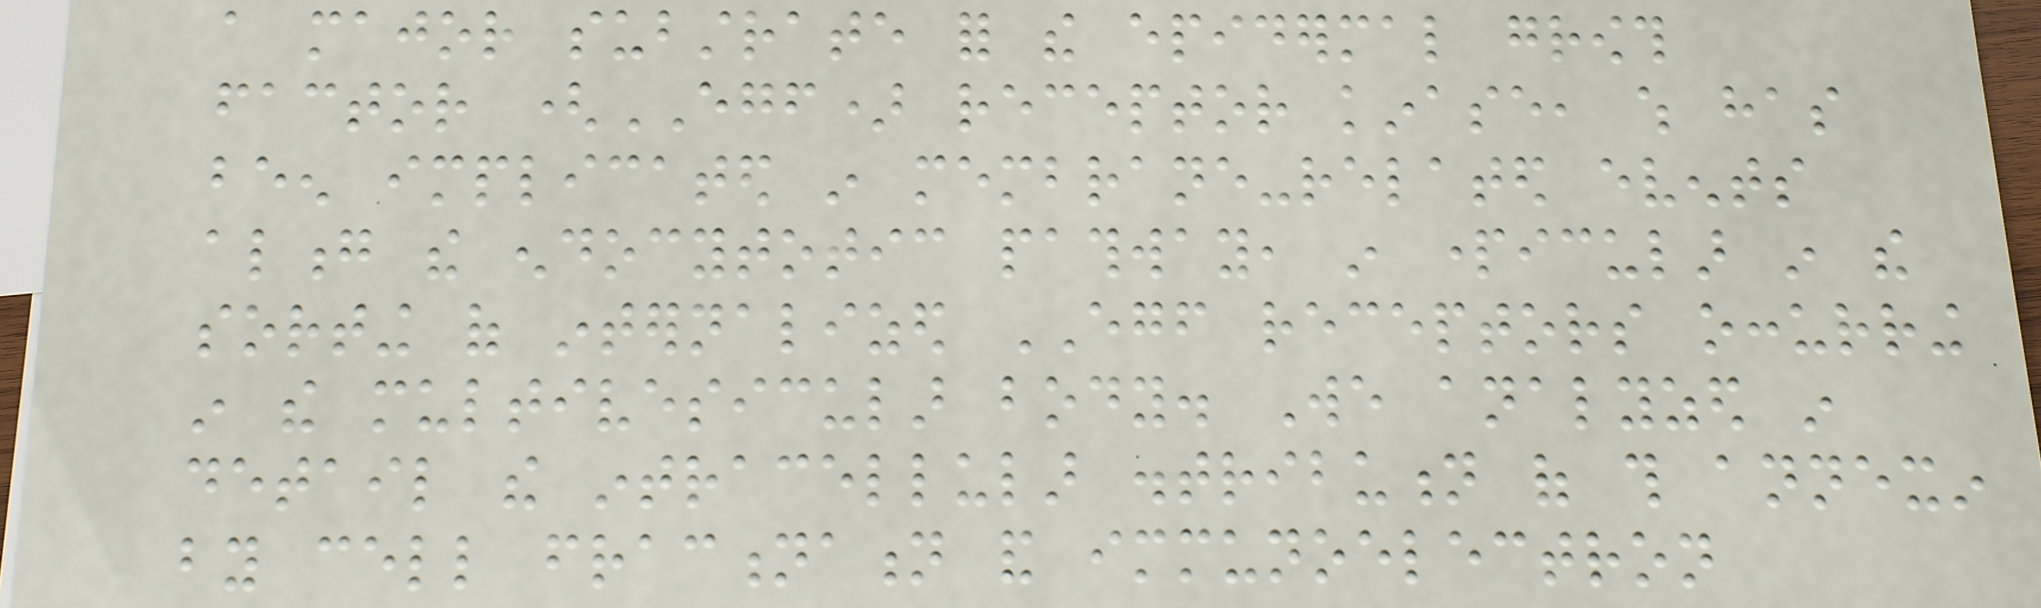a major substrate for the epidermal growth
factor (EGF) receptor kinase, which has
been implicated in membrane-related events
along the endocytotic pathway, in particular in the
sorting of internalized EGF receptors occurring
in the multivesicular body. We analyzed in
detail the intracellular distribution of this annexin
by cell fractionation and immunoelectron
